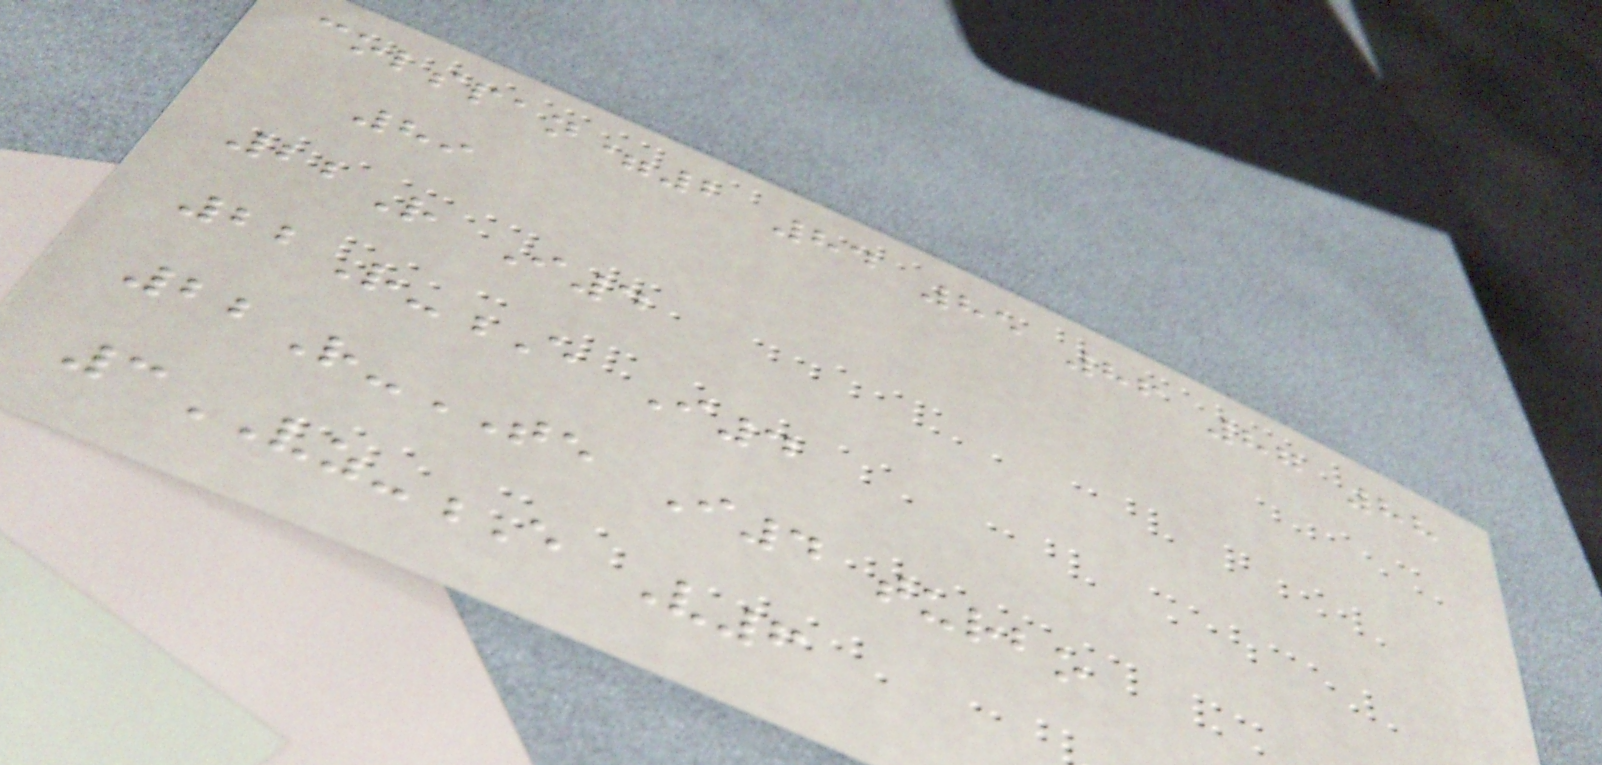colspan=2 84 85 86 87 88
89
22R I4
22R-E I4
22R-TE I4 turbo
3VZ-E V6
